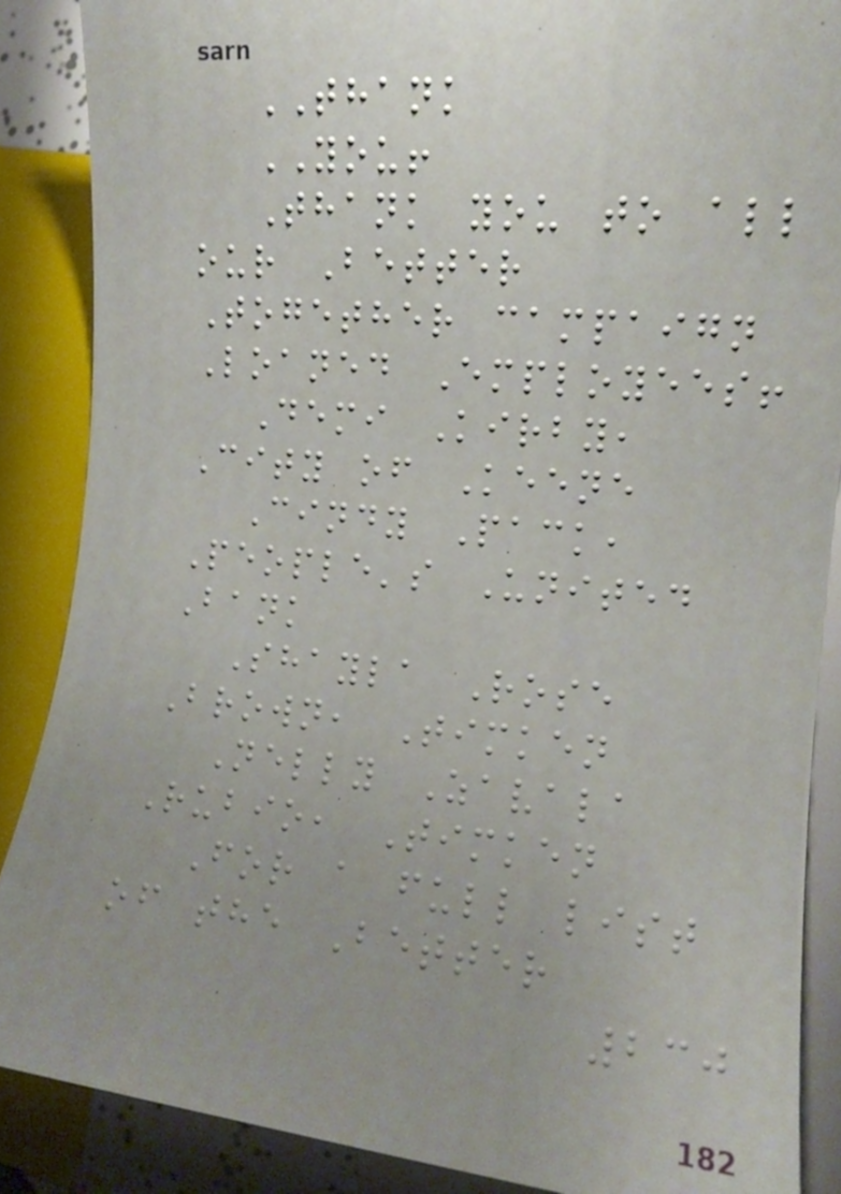THANK
YOU!
Thank you to all
our Better
Together campaign
Loaned Employees!
Demi Kirby,
City of Keene
Cindy Pack,
People's United
Bank
Shayla Rose
Brown, Timken
Nelly Zavala
Rubio, Timken
For a full list
of the Better
230
